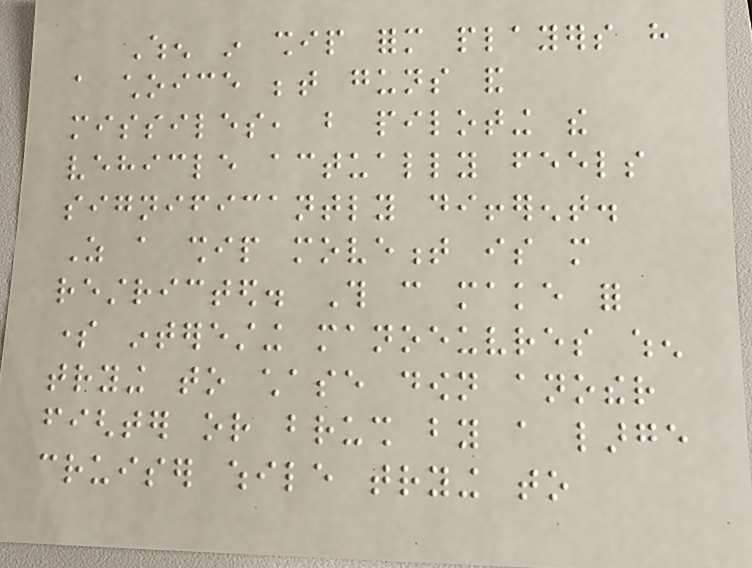When in ship form players have
a choice between guns and
missiles, but piloting the
vehicle actually feels
significantly different.
As a ship movement is more
restricted. This can make for
some interesting manoeuvres when
trying to chase down another
fighter or brush by a large
cruiser while trying to
